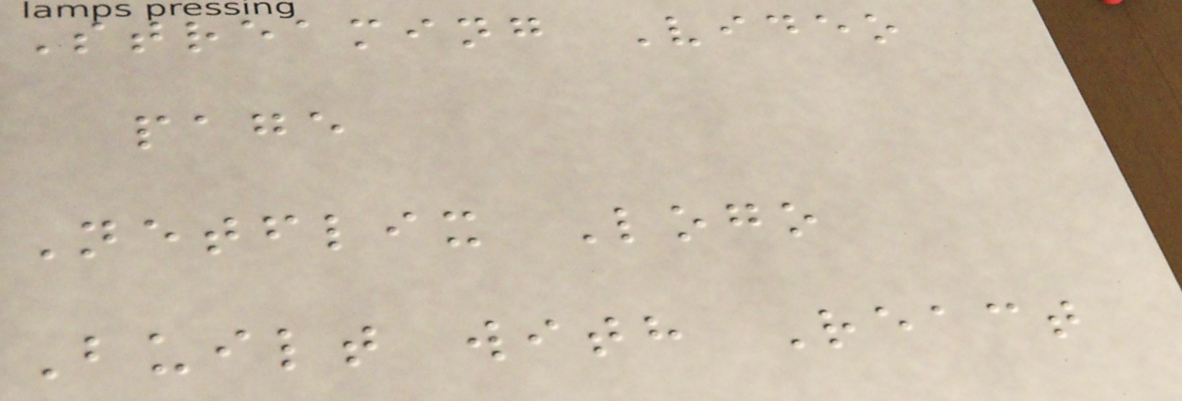Streaming Video
page
Netflix Logo
Built with React
